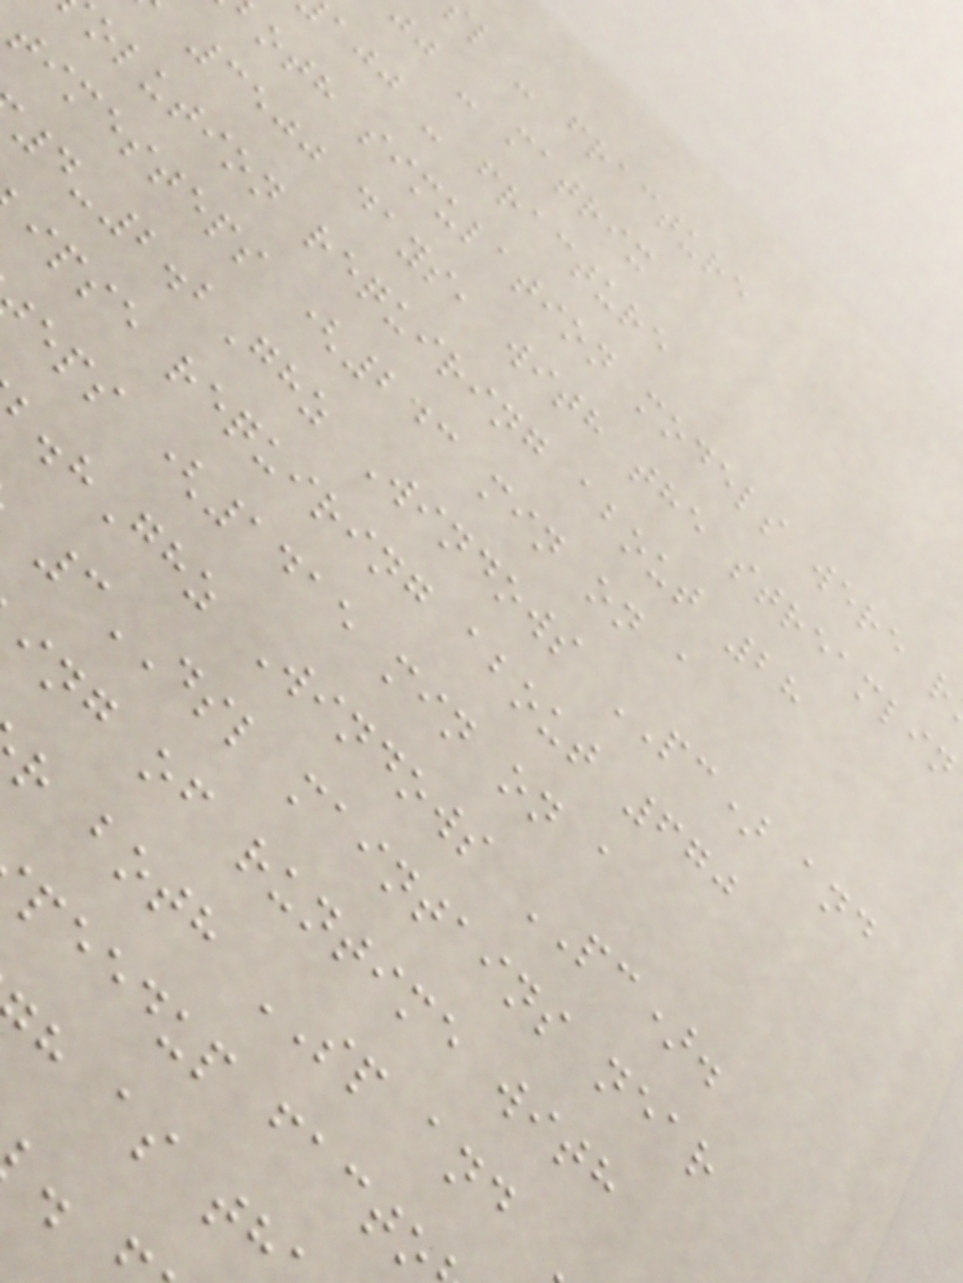l - fracture
jj - matrix
ajj - fracture
oth simulation models were r
3500 days, with the streamlin
olution requiring about 28
timesteps (243 min on a
4-2.2Ghz Windows PC) and
ipse requiring about 670
eps (1415 min on a
Ghz Windows PC).
3DSL maintains near
ing of runtime with
r both SP and
peedup facto
